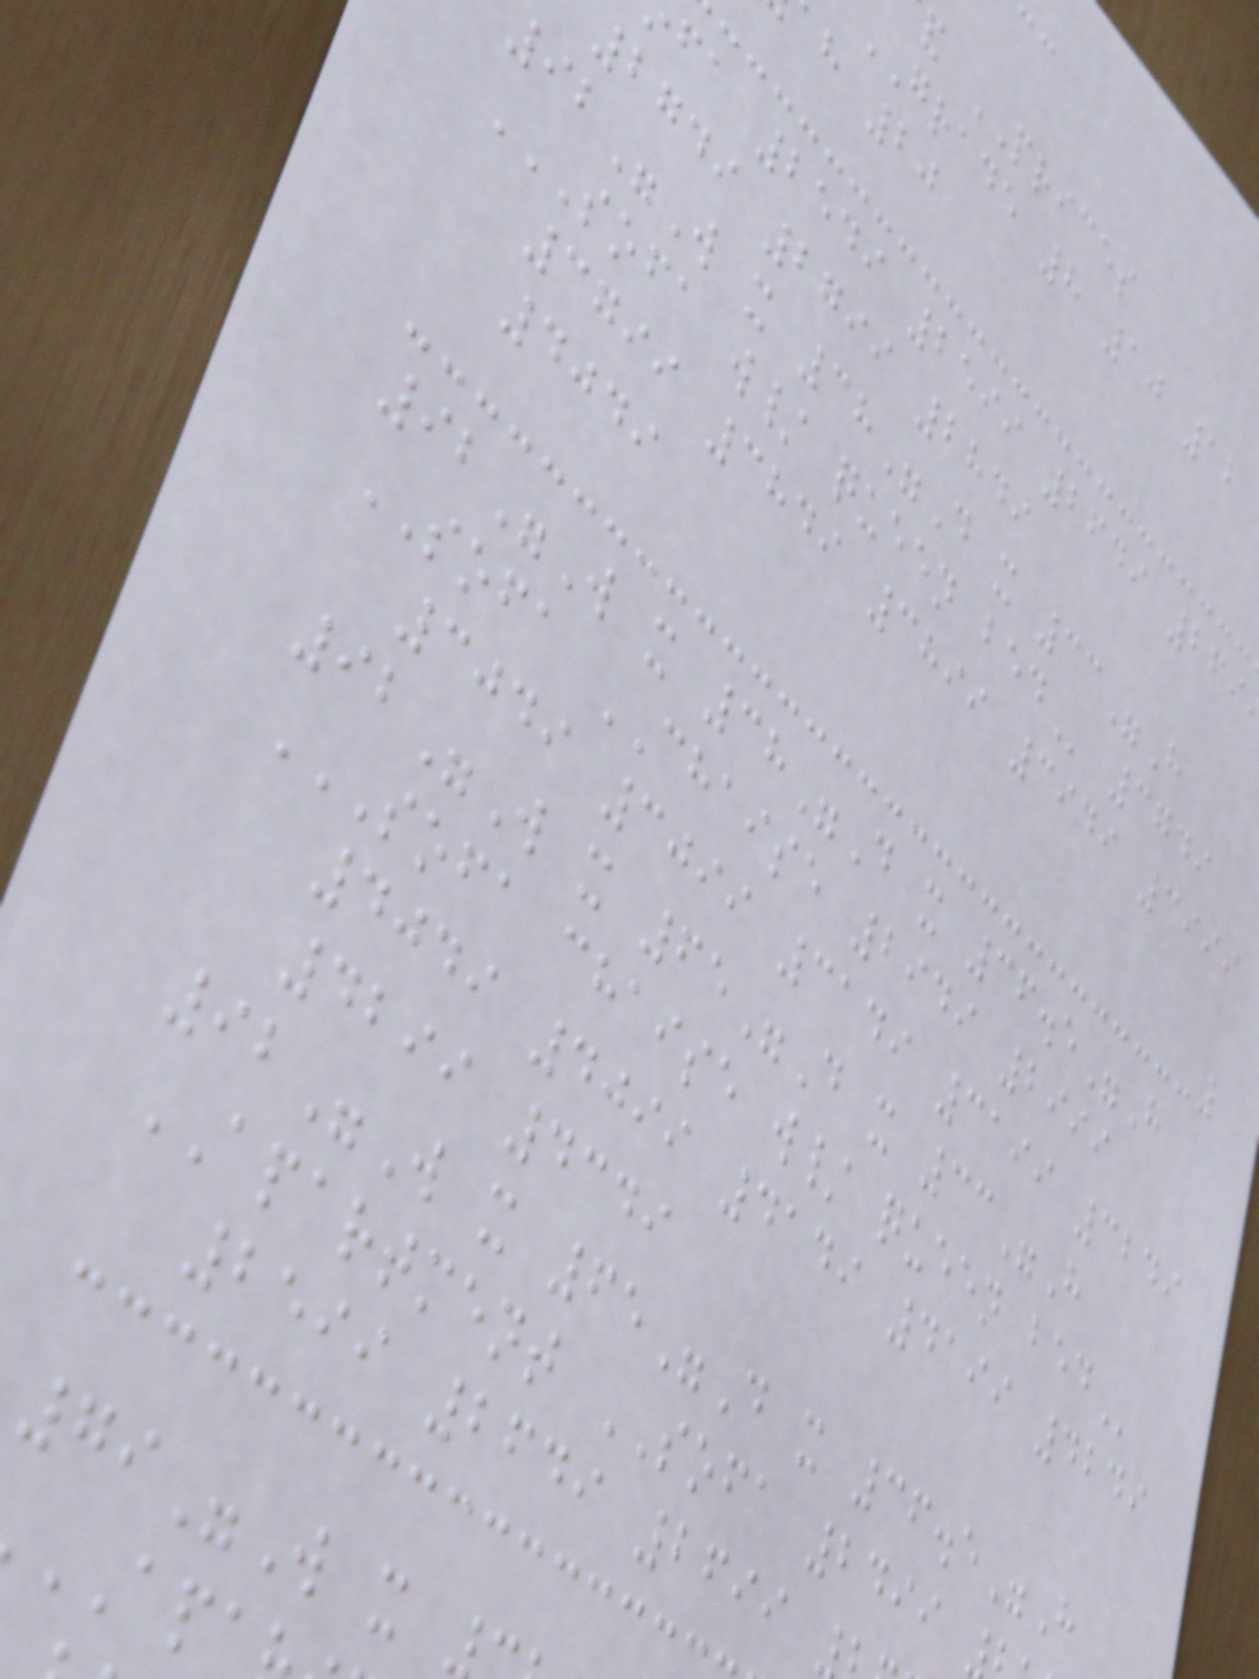PRICES
GRADE 8 10 12
h 20
fa 2549 2599 2649 269
2749 2799 2849
92"W x 38"D x 33"H
SOFA W/ QUEEN BED 3749
3799 3849 3899 3949 3999
4049
92"W x 38"D x 36.5"H
SOFA CHAISE 2949 2999
3049 3099 3149 3199 3249
92"W x 65"D x 33"H
SOFA CHAISE W/ QUEEN BED
4049 4099 4149 4199 4249
4299 4349
92"W x 65"D x 36.5"H
APARTMENT SOFA 2499
2599 2649 2699
79"W x
